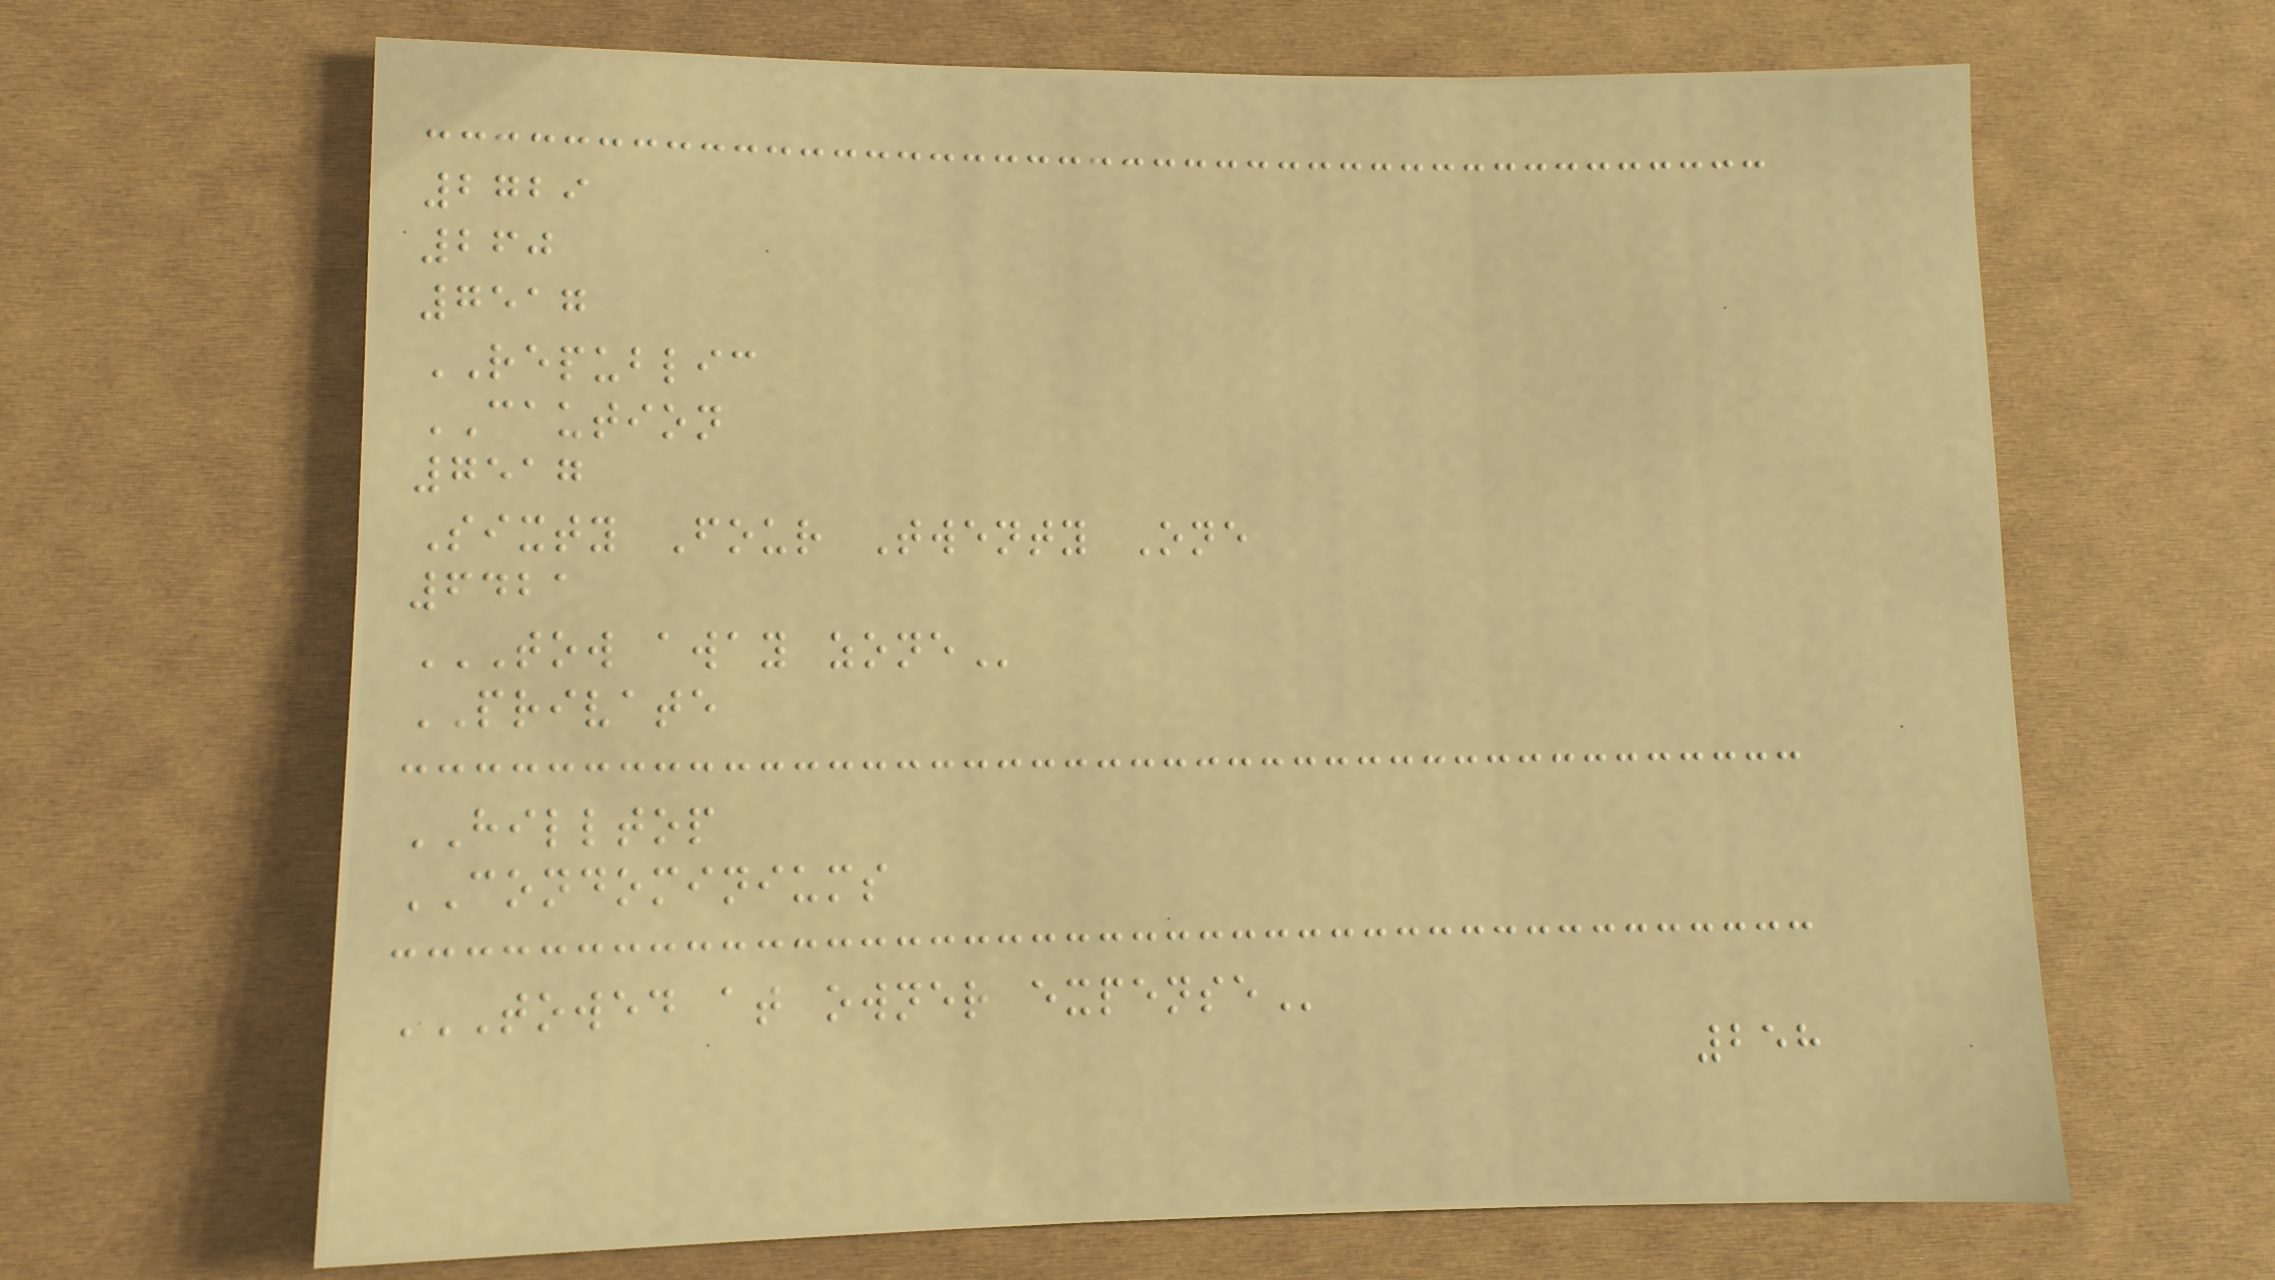2729
260
7517
REPUBLIC
CAUTION
7517
Sixty Four Twenty One
6421
TOW AWAY ZONE
PRIVATE
HILLTOP
CONDOMINIUMS
TOWED AT OWNER EXPENSE
258
